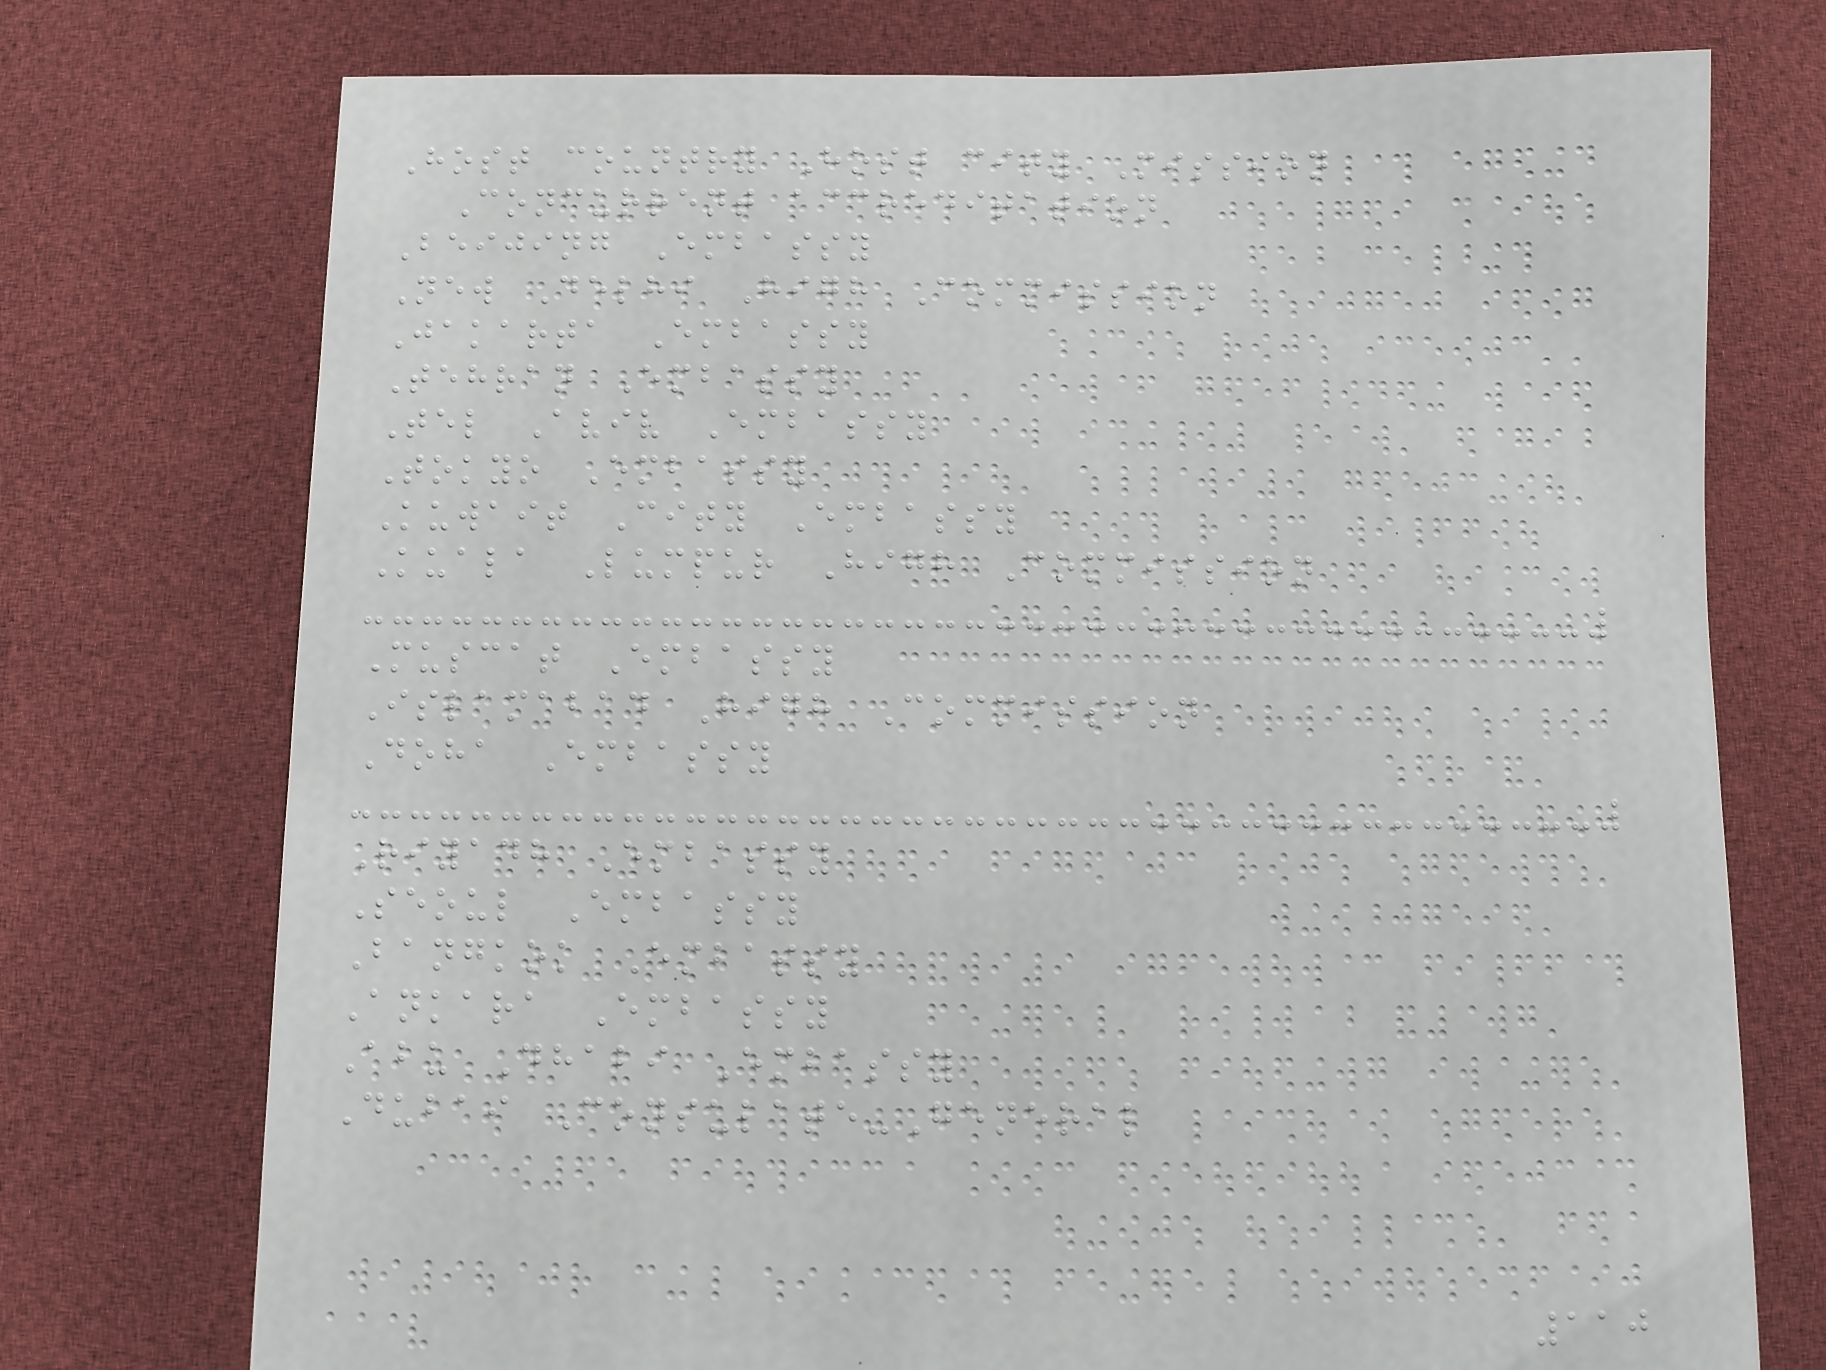Host country Host city Mission
Concurrent accreditation
Beijing Embassy
New Delhi High Commission
Jakarta Embassy
Tehran Embassy
Tel Aviv Embassy
Tokyo Embassy
Kuwait City Embassy
Kuala Lumpur High Commission
Muscat Embassy
Islamabad High Commission
Doha Embassy
Riyadh Embassy
Seoul Embassy
Bangkok Embassy
Ankara Embassy
Abu Dhabi Embassy
Dubai Consulate-General
110
